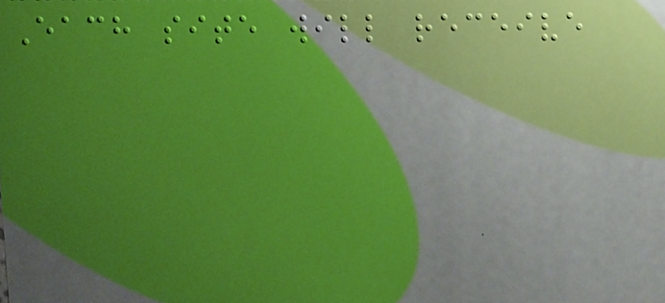Each site will receive
